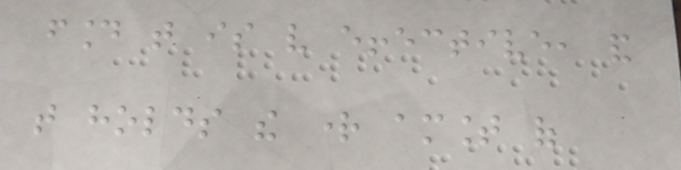found that is very effective, and
that holds the right amount of
